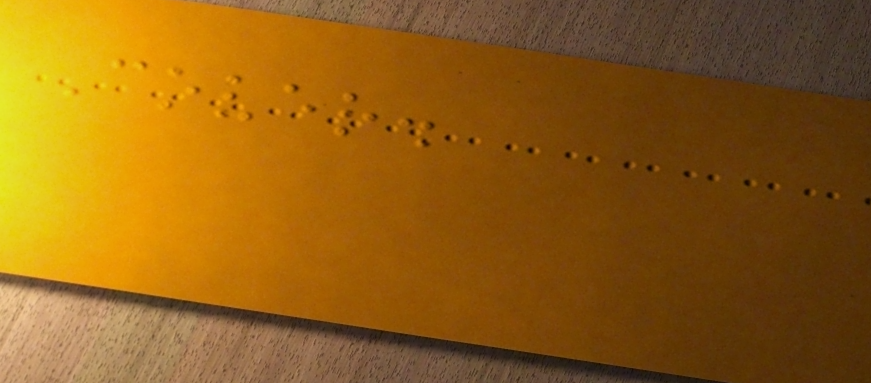Cover.
